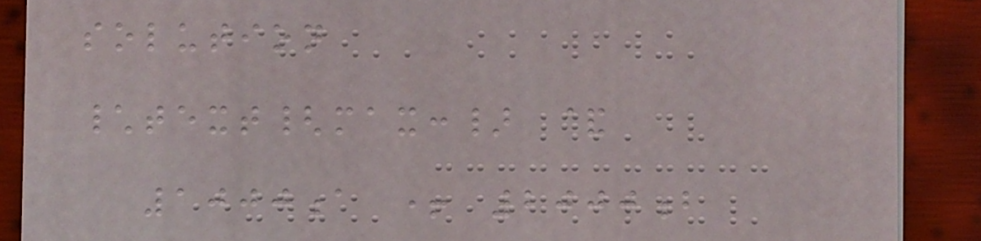solution
\text{max:} &
1000a + 2000b
